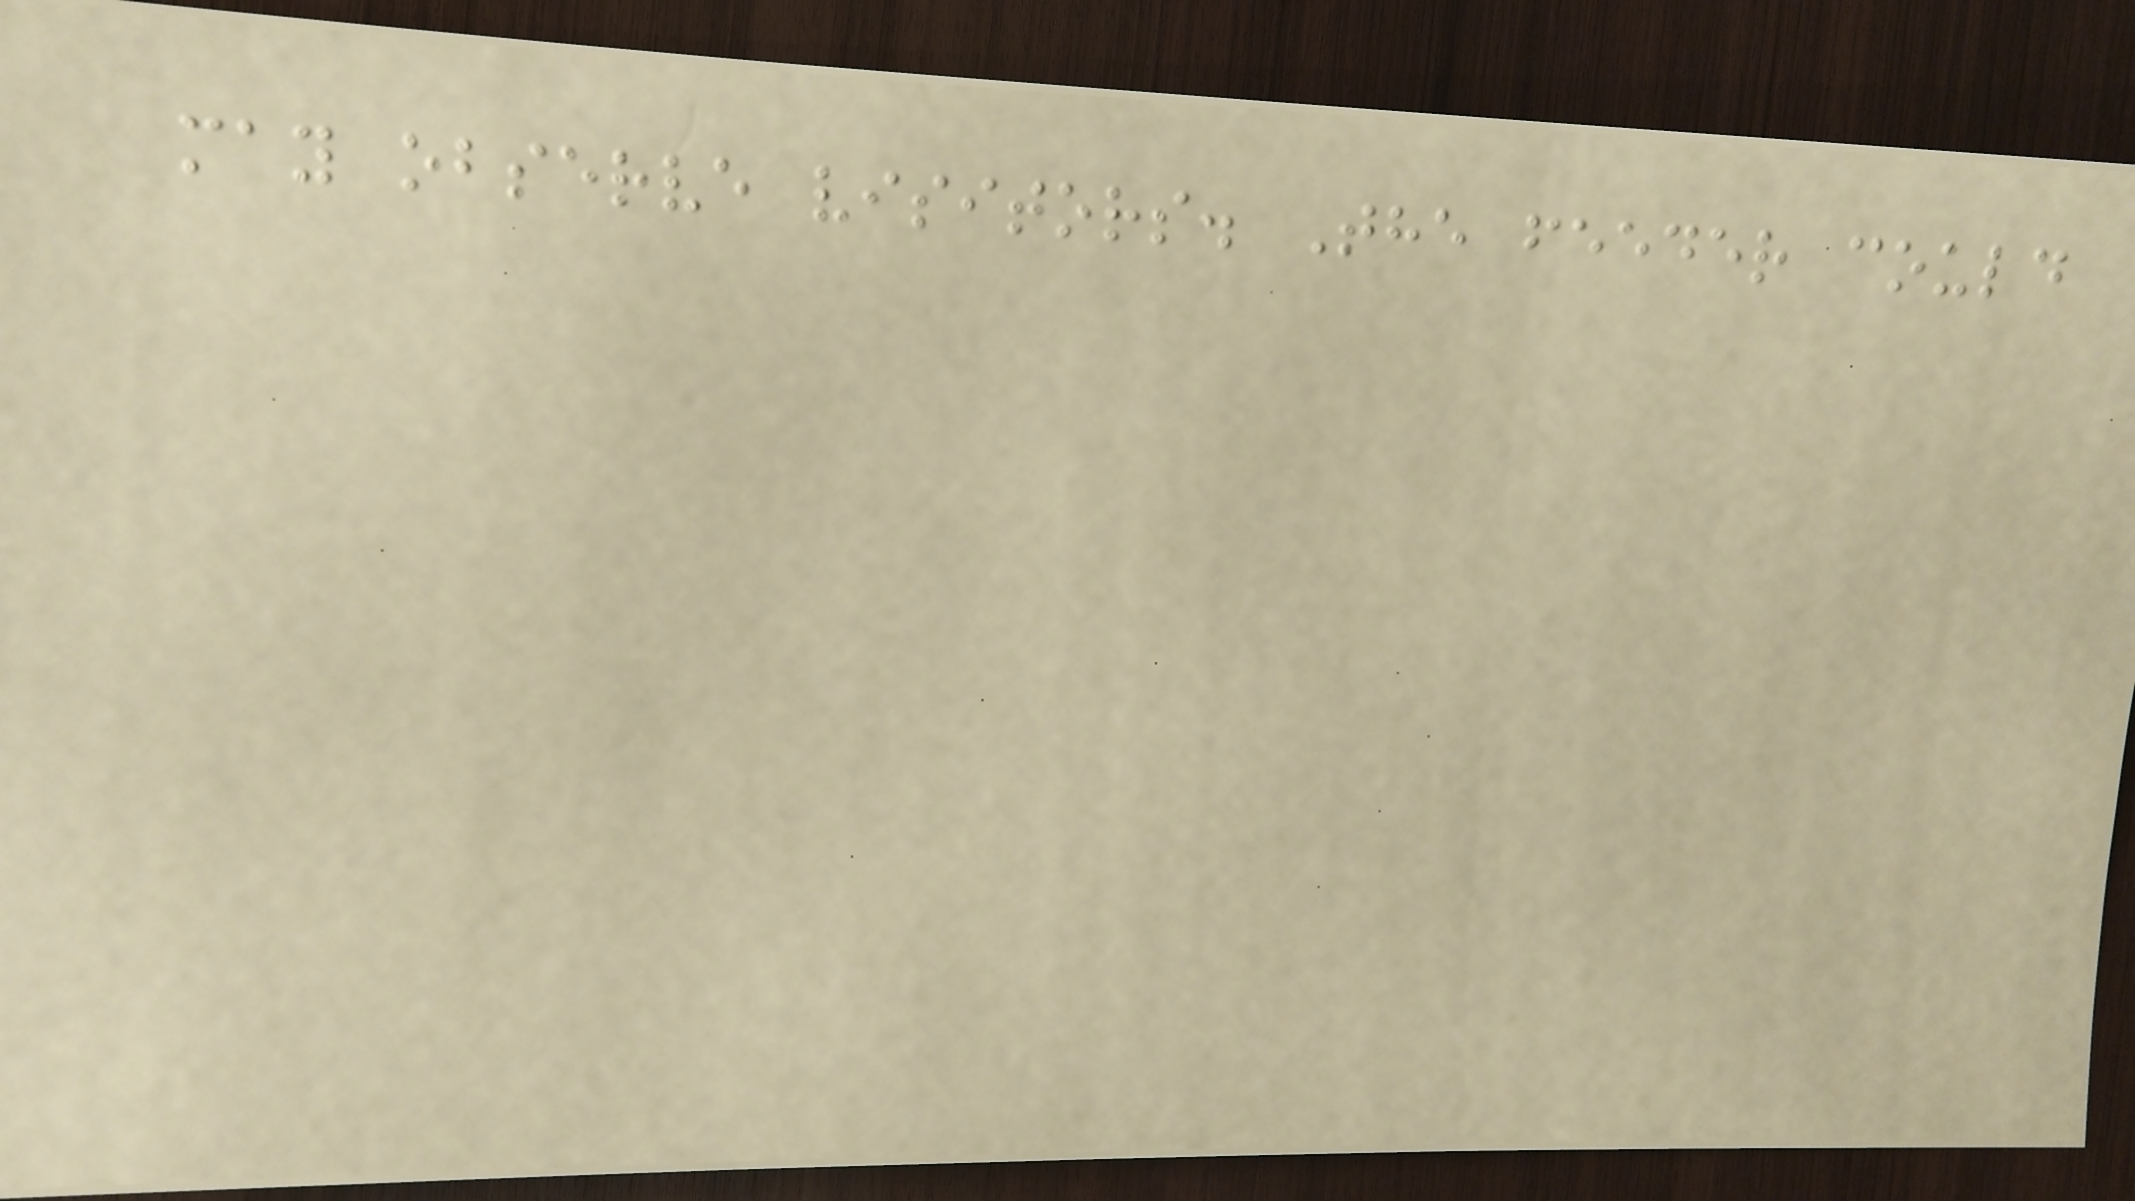may observe visitors. The feeder could
